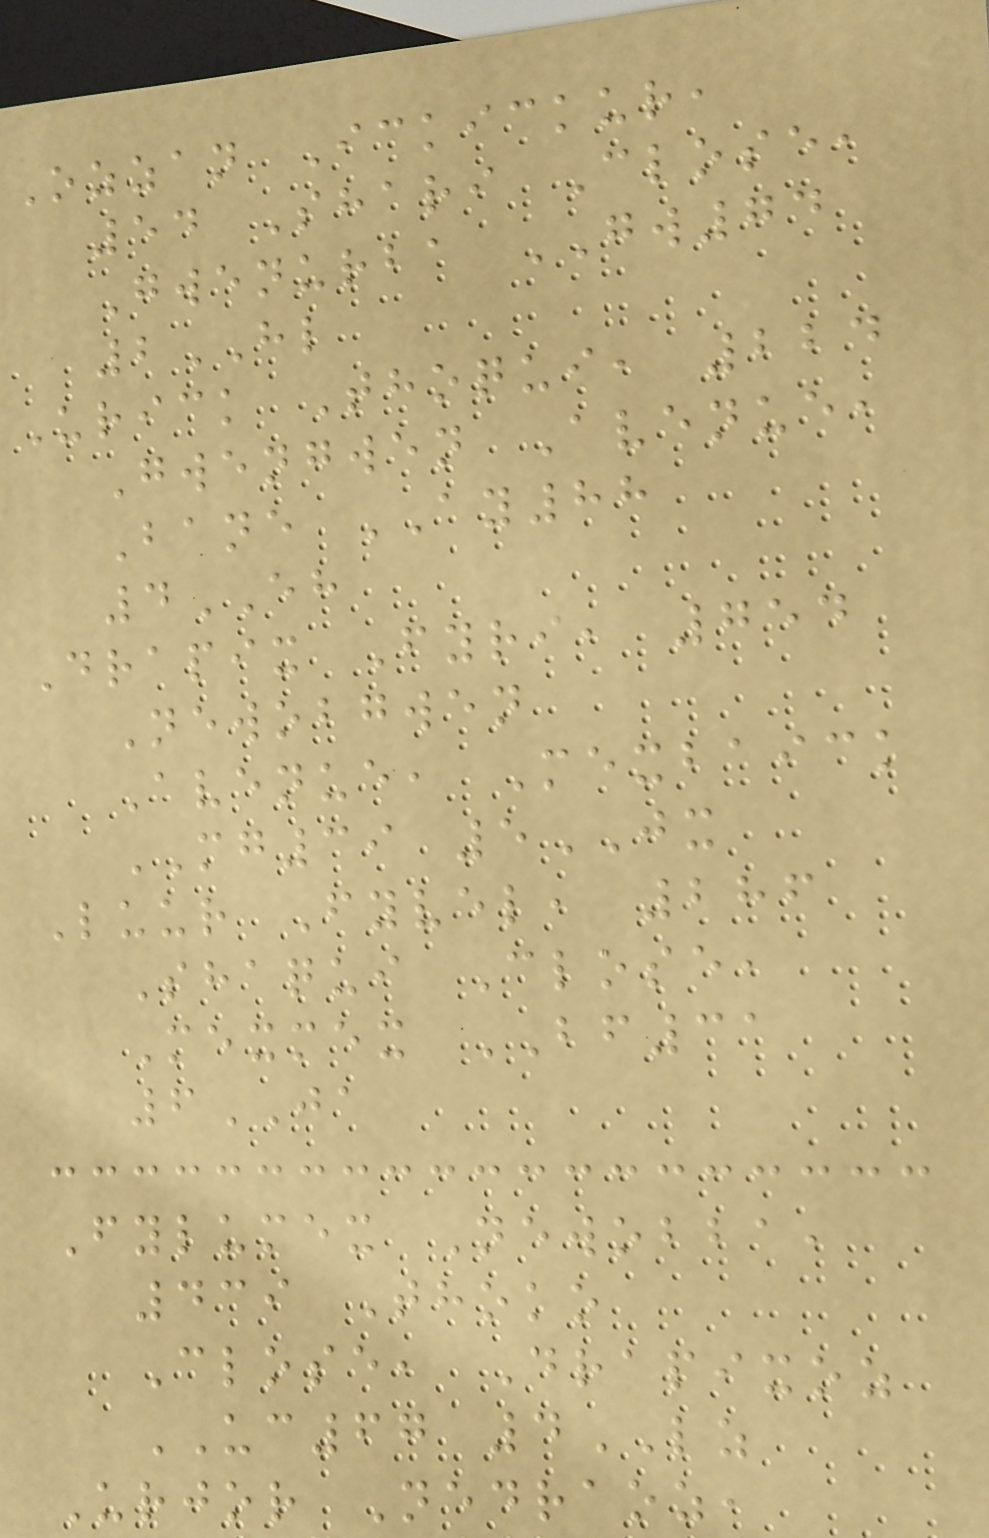Ozzan Ickickur,
54 Shari Close,
Gwenurba GW74
2HL
Urick Thoqui, 224
Gwengwen Avenue,
Bane AY88
4EH
Drapix Fyri, 754
Newobgwen
Avenue, Mexbaick
MG39 5JX
Luur Fyvel, 286
Shaqui Close,
Mexmex BF31
6JA
Fylumex Newobba,
439 Thoko
Close, Drapixoz
UC67 4LZ
Urjor Nedraoz,
